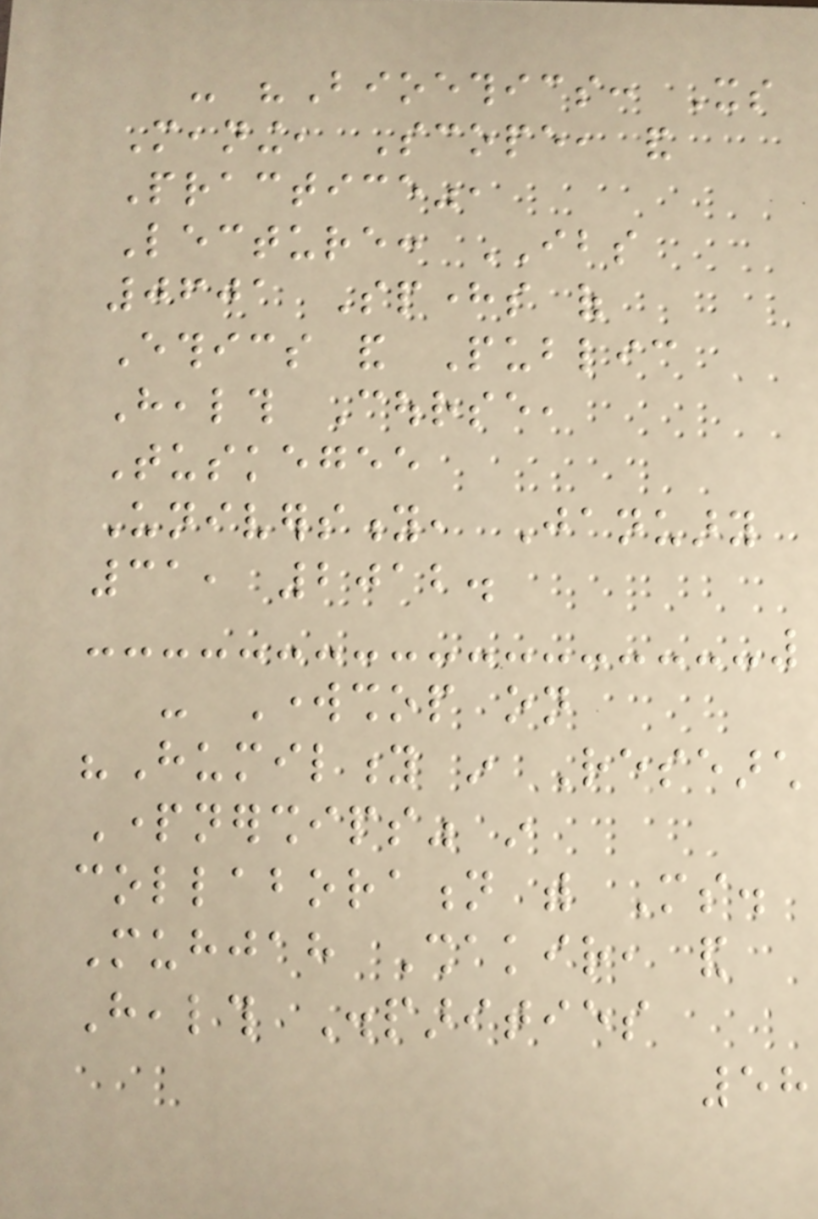- "Bioethics: Its
Meaning, Scope, and
Practice",
Lecture: IBS
0601 Spheres of
Ethics and Public
Health Course,
Tuskegee
University, January
31, 2012.
- Workshop on
"Humility in Research
Partnerships" in
collaboration with Ms.
Muhjah Shakir, and
Health Disparities
58
